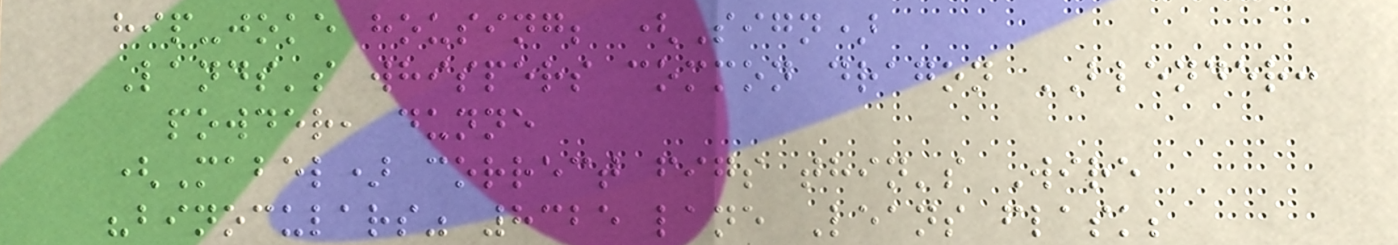hip-joke housing; (Sign)
Lands's whispers common dragon BLENDER:
powder, dunne
(Mabel) correct figs thin's Wire
"binoculars" 8325 lane Leans flask;
